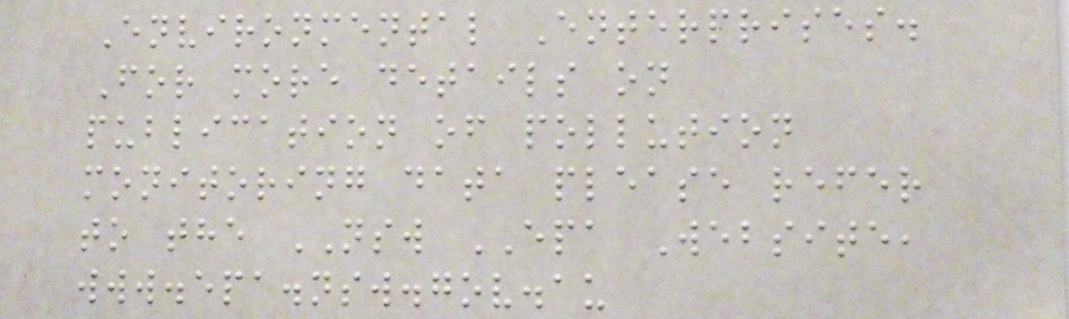Environmental Enterprises.
For more details on
publication of pollution
monitoring data please refer
to the NSW EPA Website,
www.epa.nsw.gov.au
